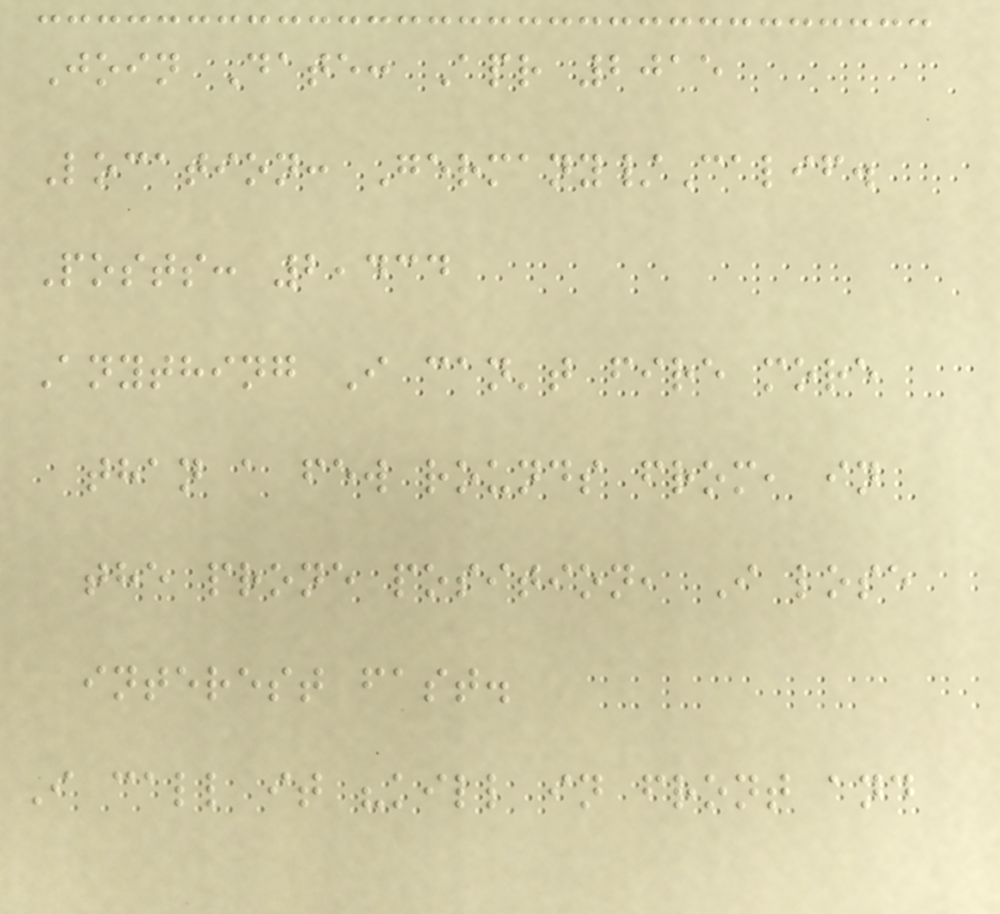Join Date: Apr 2015
Location: Germany/Calif.
Posts: 2,434
Anything I can't fire more
than a few rounds from, in
the prone position, I lose
interest fast.
I call it "kill in front and
